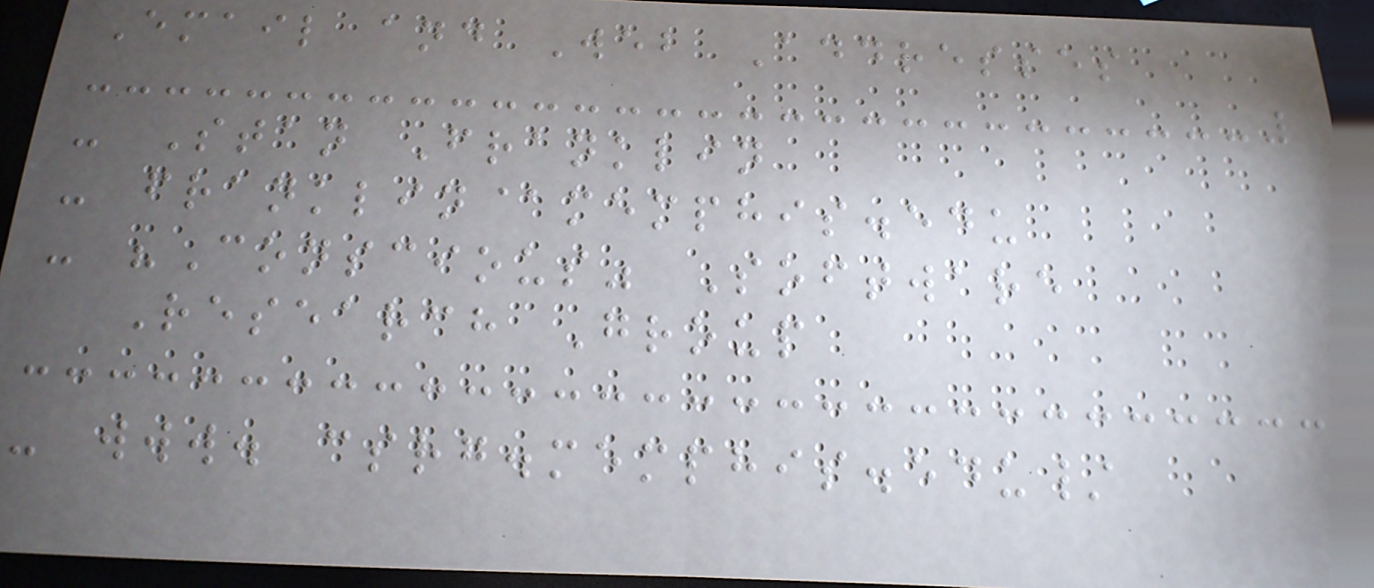Email and Web Addresses
- Stan Franklin
- franklin@memphis.edu
- "Conscious" Software
Research Group
- www. csrg.memphis.edu/
